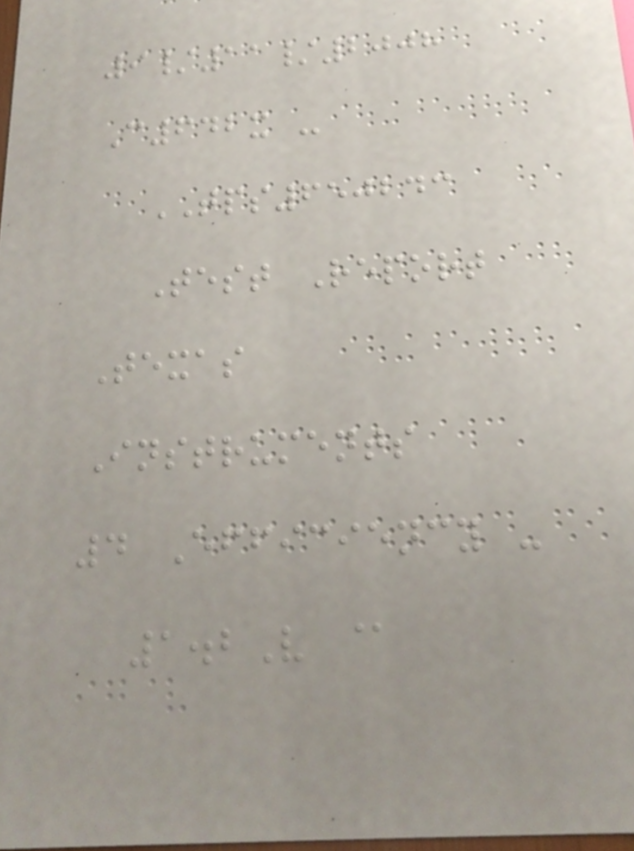9/11/2008
C642x -
TPS650243
Test Report
Texas
Instruments
4 Efficiency -
1.2V @
